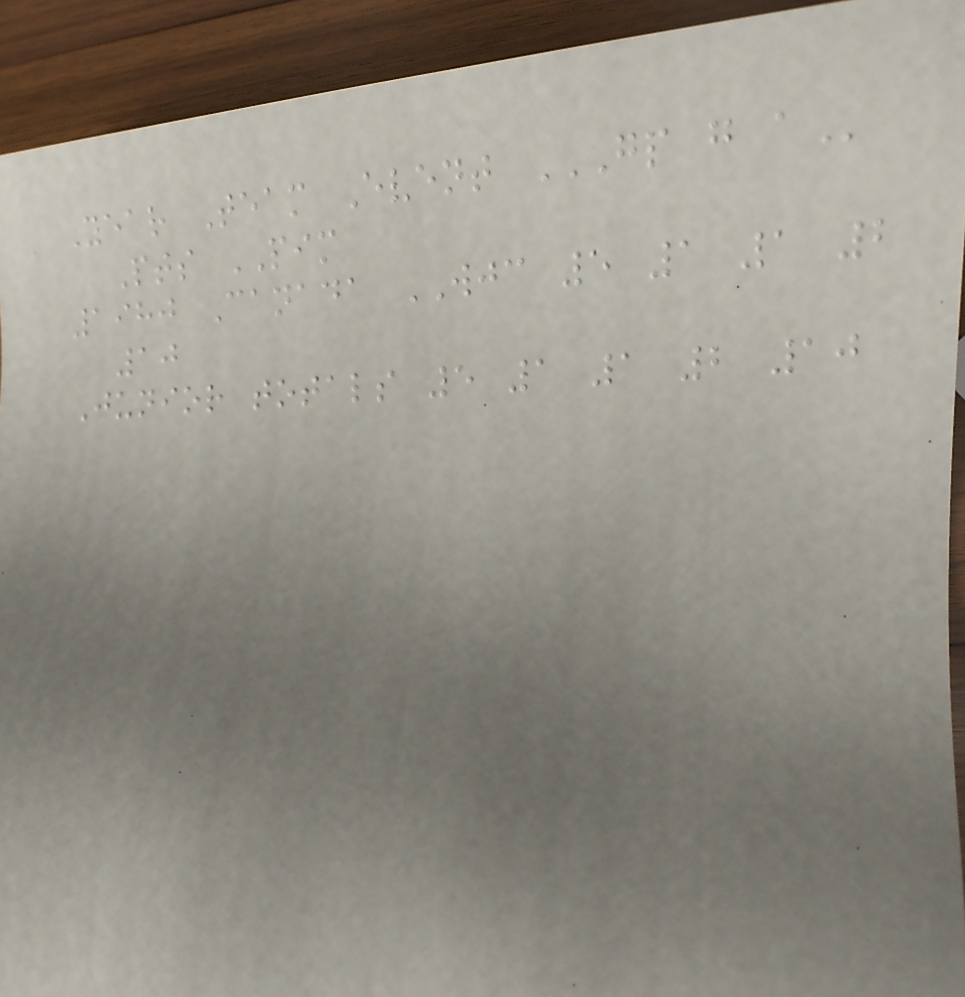Year Team Event GP G A
Pts PIM
1980 Canada WJC 5 1 1 2
10
Junior totals 5 1 1 2 10
